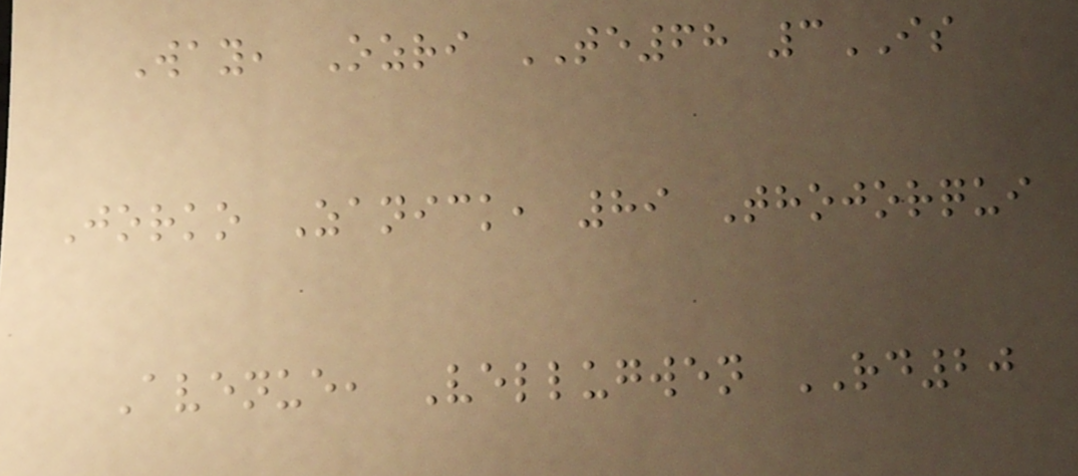Way, Ozri TE68 3IS
Jorko Zanick, 89 Thojorqui
Avenue, Vellugwen RD20
